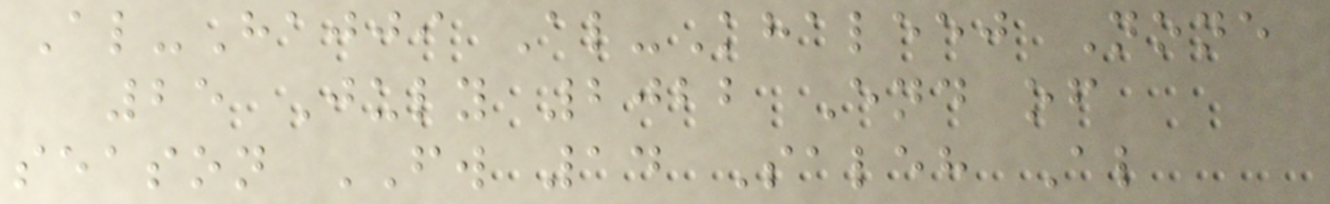Al-Hajji Al-Khaleej None
25 July 2022 End of
season FW 14 Saleh Al
